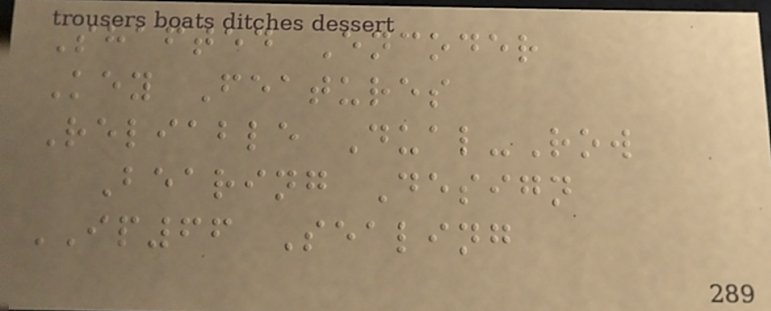Shafted Encoder
Key Features
Reliable Dual-Row
Bearing Design
IP66 Sealing
